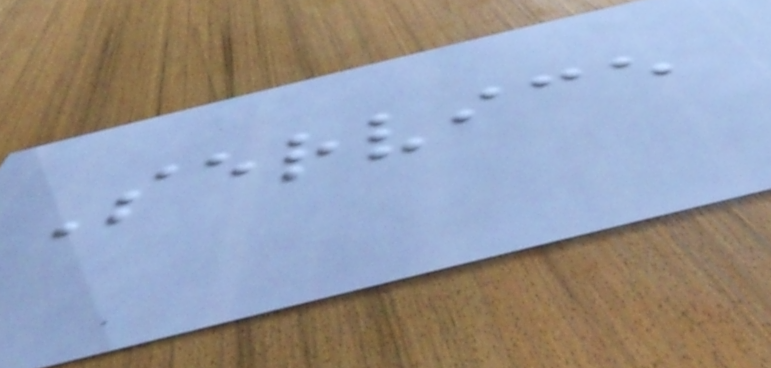Service
